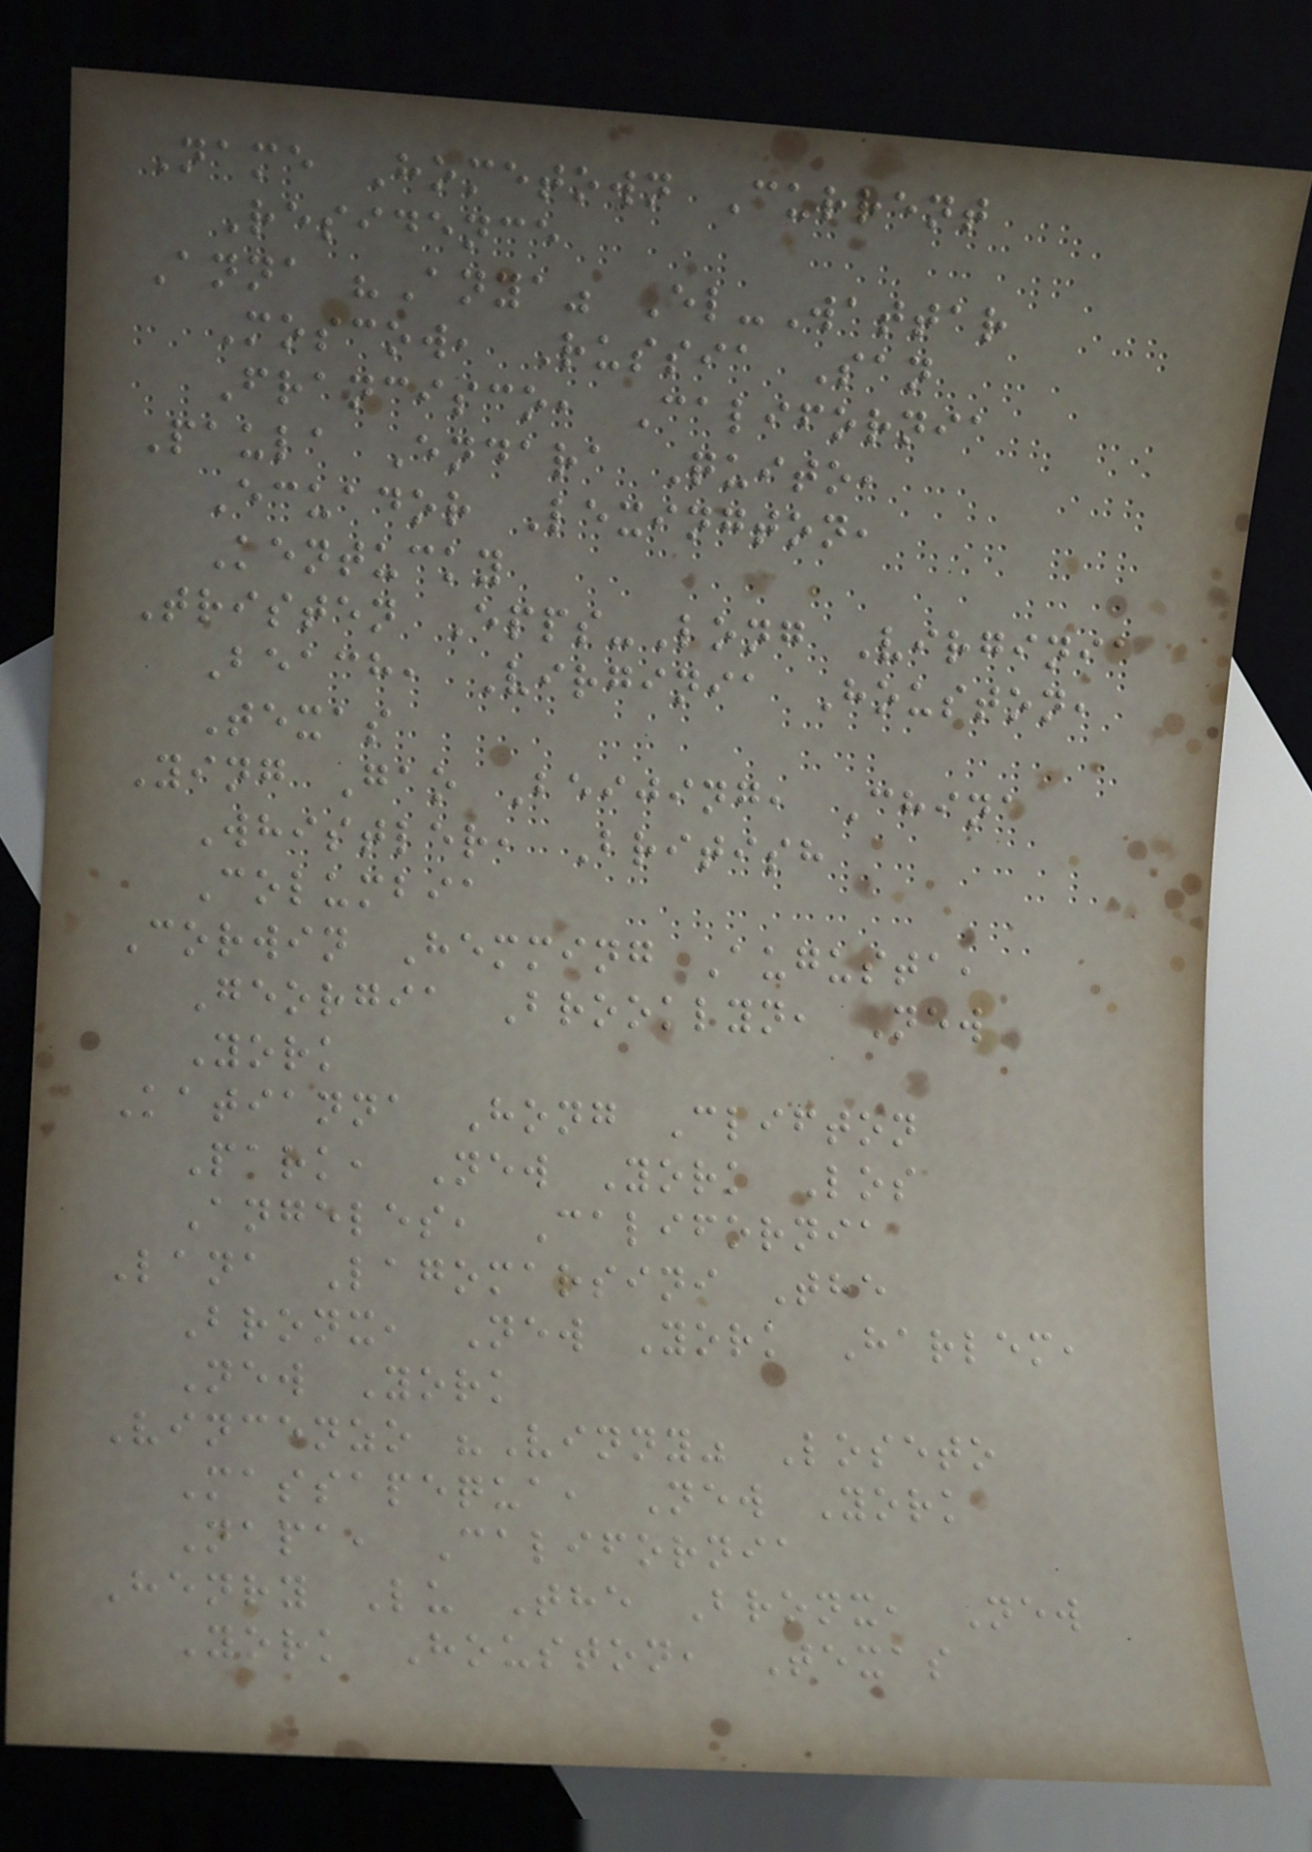Name Hometown Current
Residence
Anna "Anya" El-Wattar
Moscow, Russia San
Francisco, California
Paula Endara Quito,
Ecuador Lexington,
Kentucky
Tristen Epps-Long Virginia
Beach, Virginia Houston,
Texas
Ying Gao Beijing, China
Whistler, British
Columbia
Corwin Hemming Augusta,
Georgia Brooklyn, New
York
Katianna Hong Clifton
Park, New York Los
Angeles, California
Lana Lagomarsini The
Bronx, New York Harlem,
New York
Vincenzo "Vinny" Loseto
Massapequa, New York
Napa, California
Henry Lu The Bronx, New
York Houston, Texas
